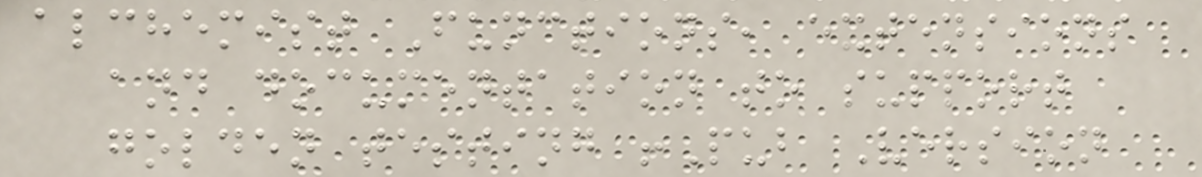alchemist Functions, extensions
and documentation to support
golden testing !Pub Version
